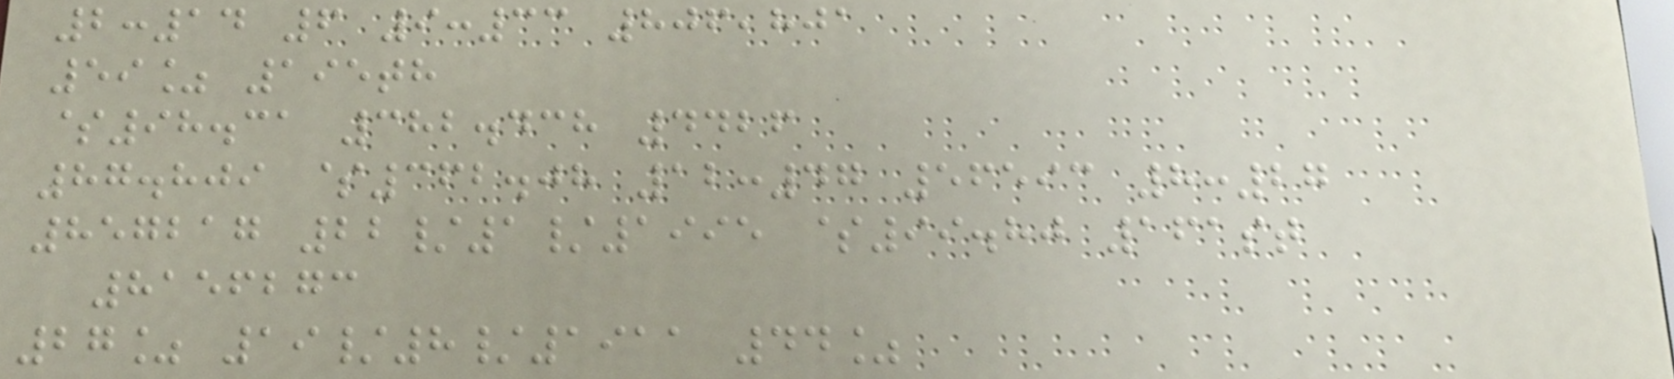2:14 6 9:33 806,801
59% 195th
$98.31 382.438 4426
87.809 $362.08 12:47 56593 8:27
857217 22/1/1995 $99.80 161st
8156273
27% 19/8/1911 44%
